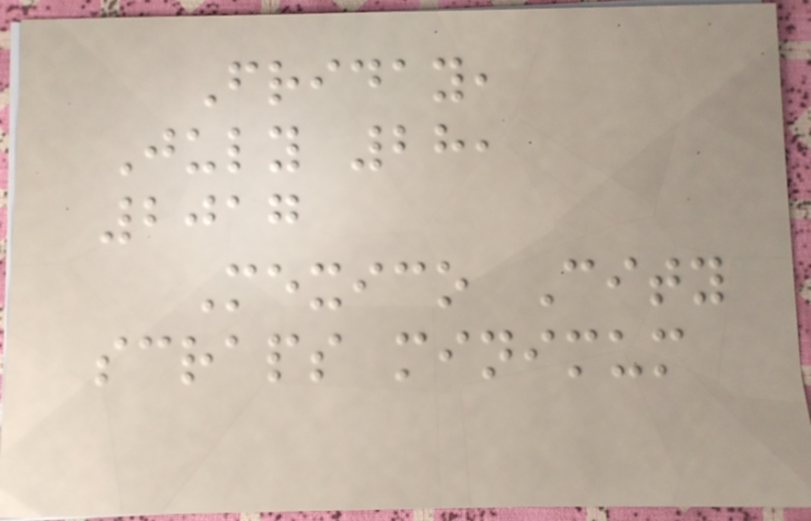Friday,
July 28,
2017
Mexico City
scraps minimum
